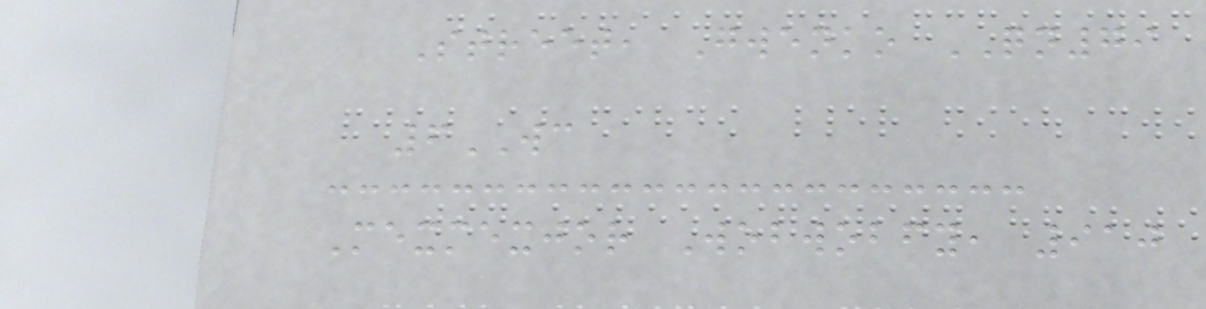Street, Gwenko QN79
6WC
Mexmexjor Wobwobfy, 910
